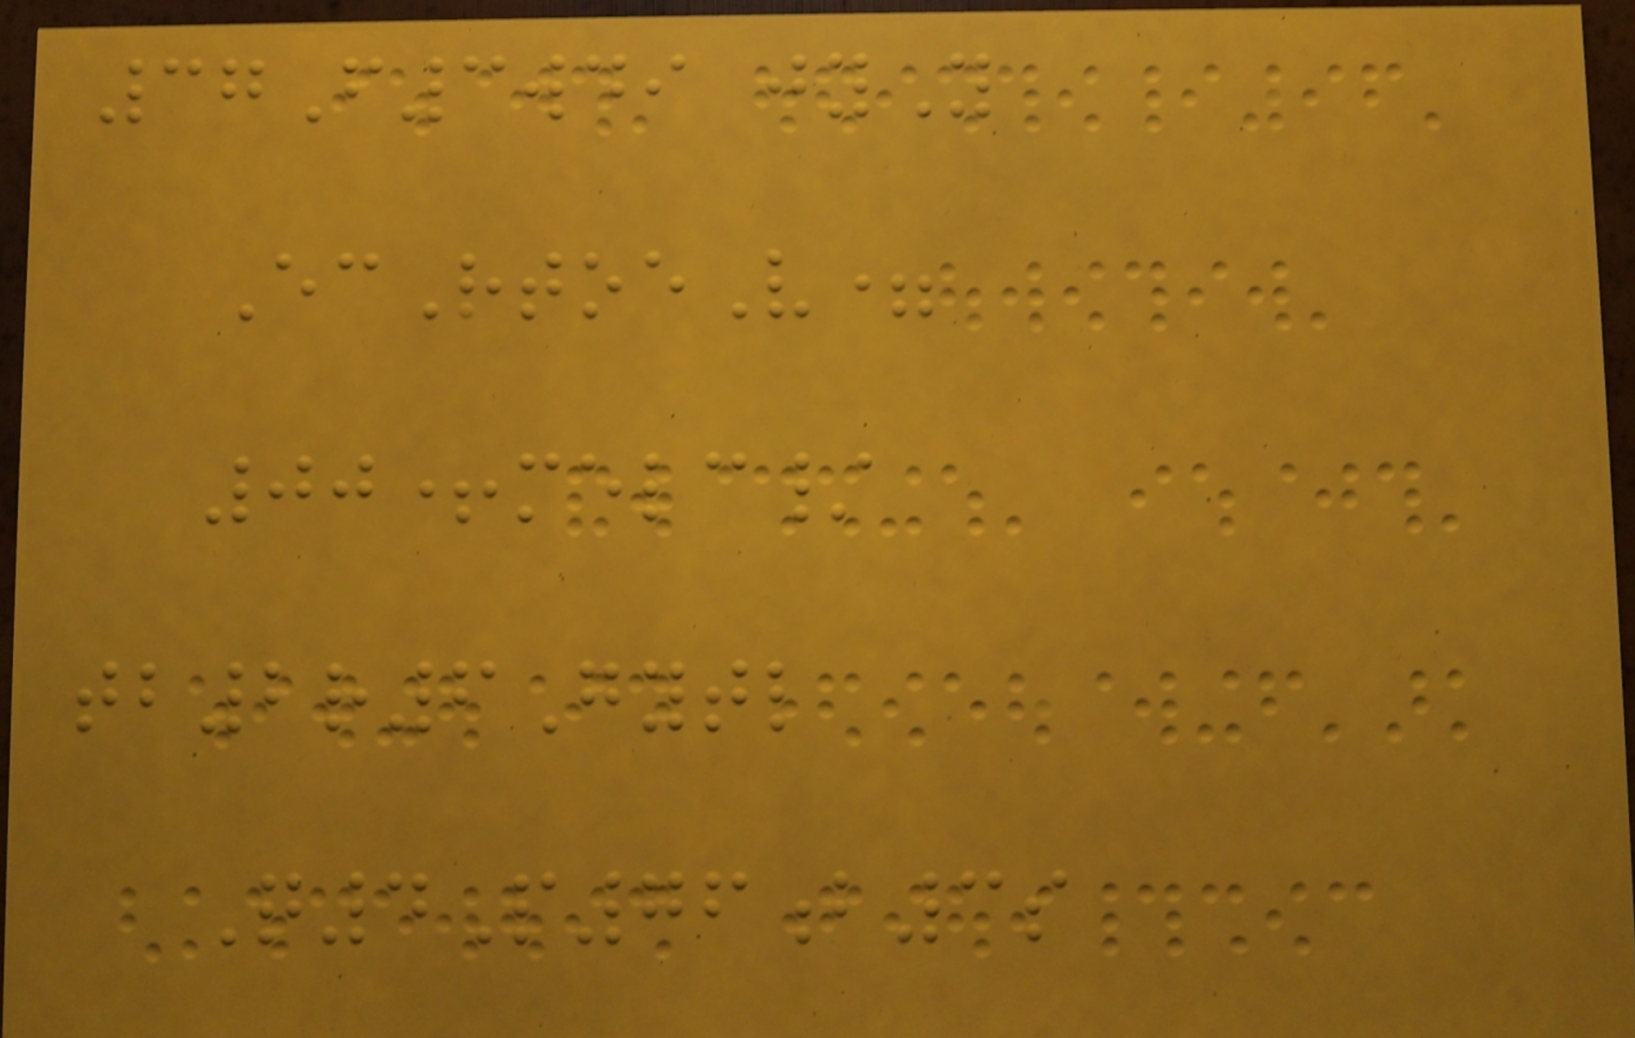37F3wdi jyY
EcRtoeV=
00+melc/
tb2r6Gytl
Q4P76b3s
